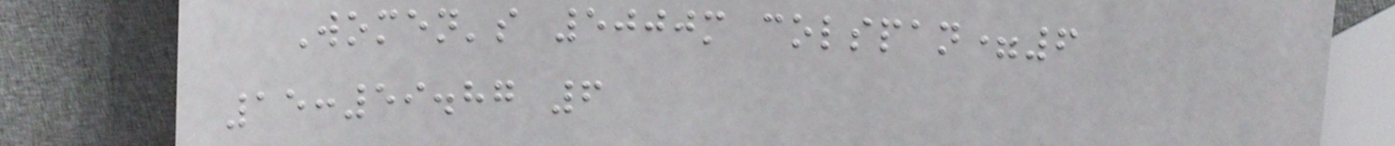Women's 5000m colspan=6
15:59.87 6
